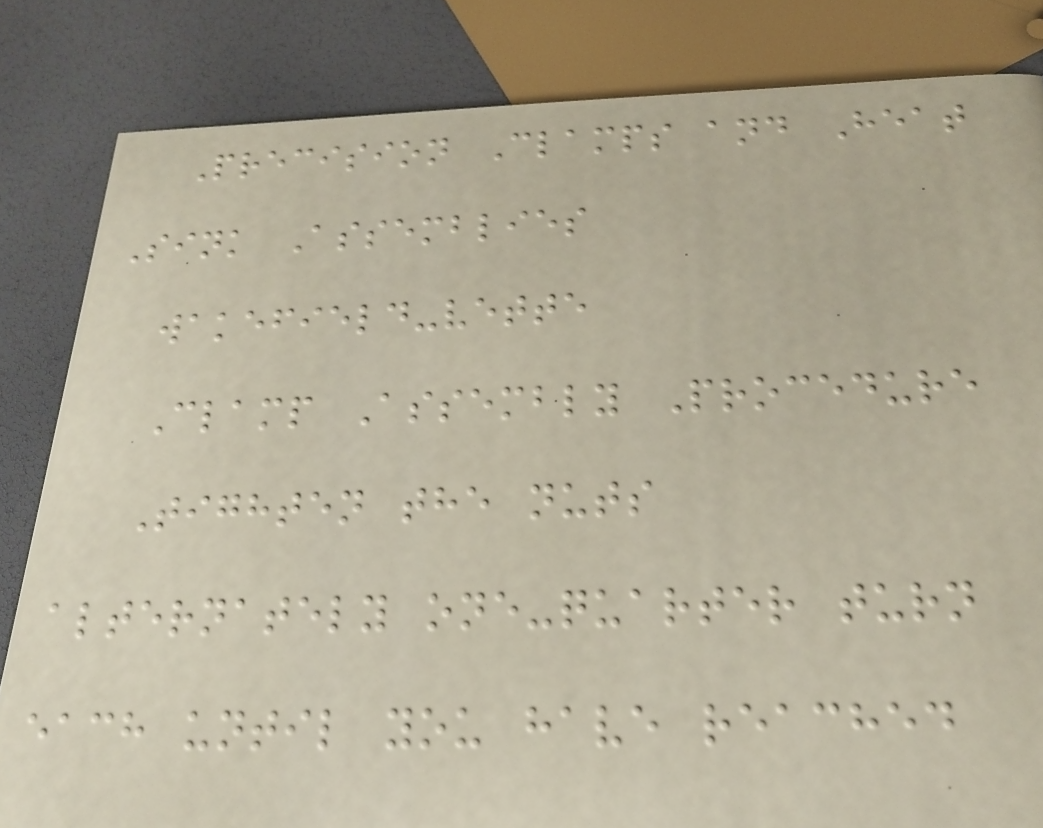Precision Clamps and Heat
Sink Assemblies
wakefield-vette
Clamp Assembly Procedure
Tighten the nuts
alternately one-quarter turn
each until you have reached
